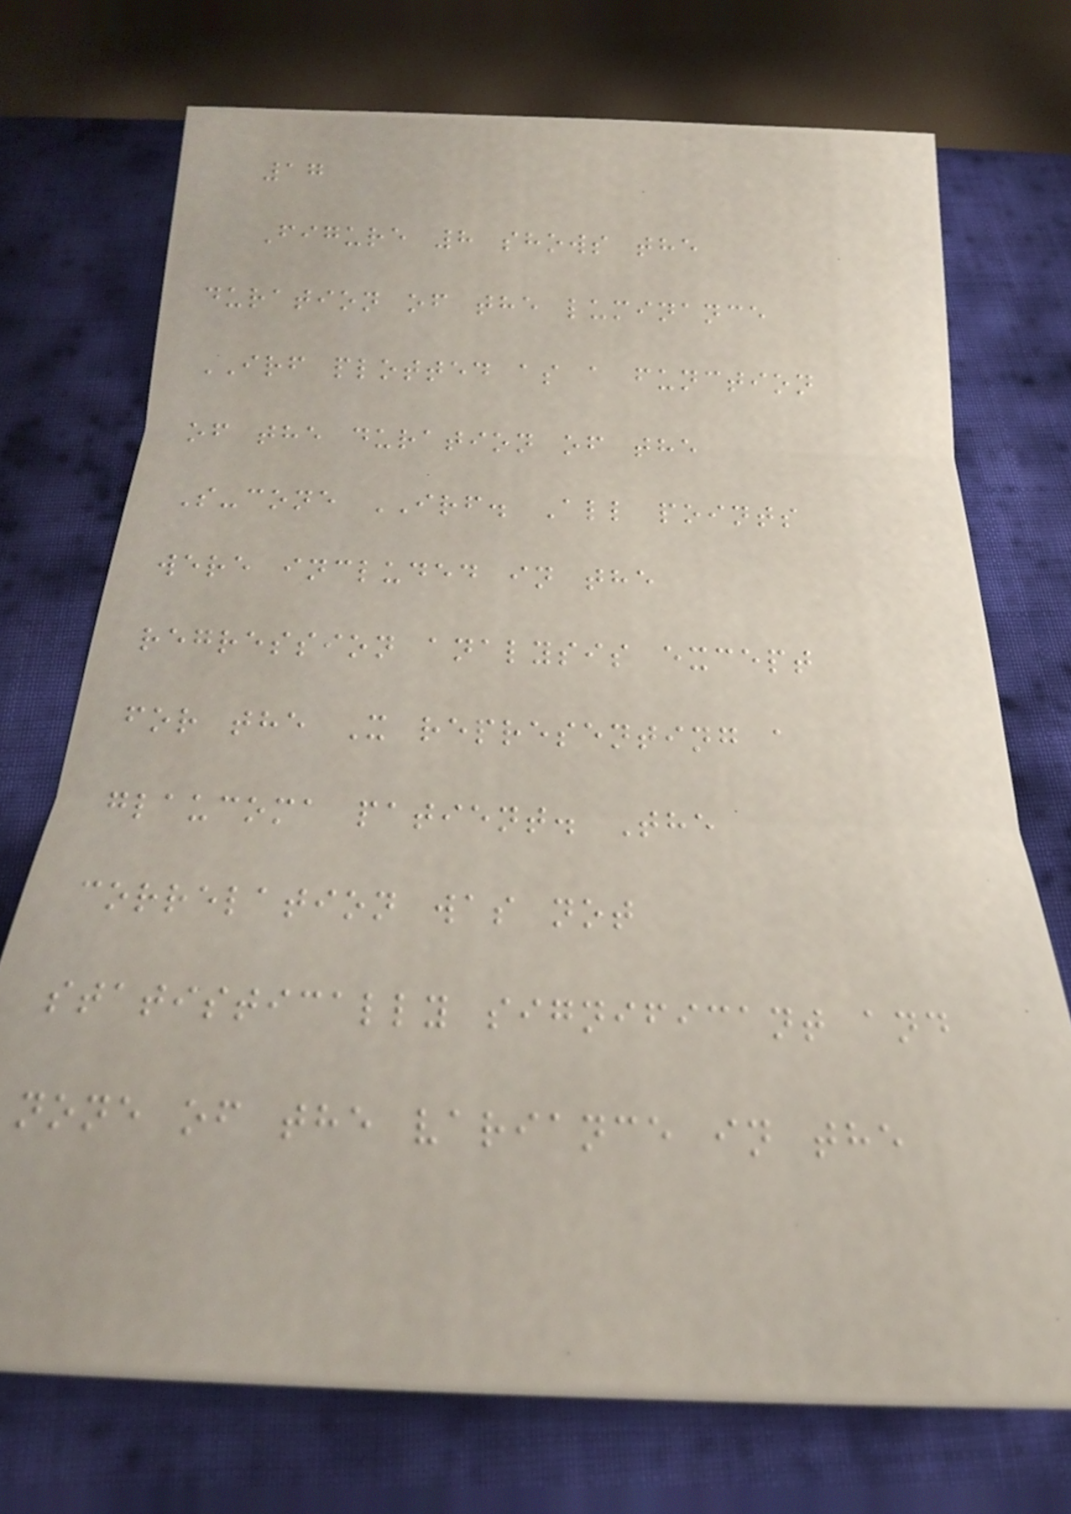17
Figure 8 shows the
duration of the luminance
IRF plotted as a function
of the duration of the
S-cone IRF. All points
were included in the
regression analysis except
for the X representing a
glaucoma patient. The
correlation was not
statistically significant and
none of the variance in the
